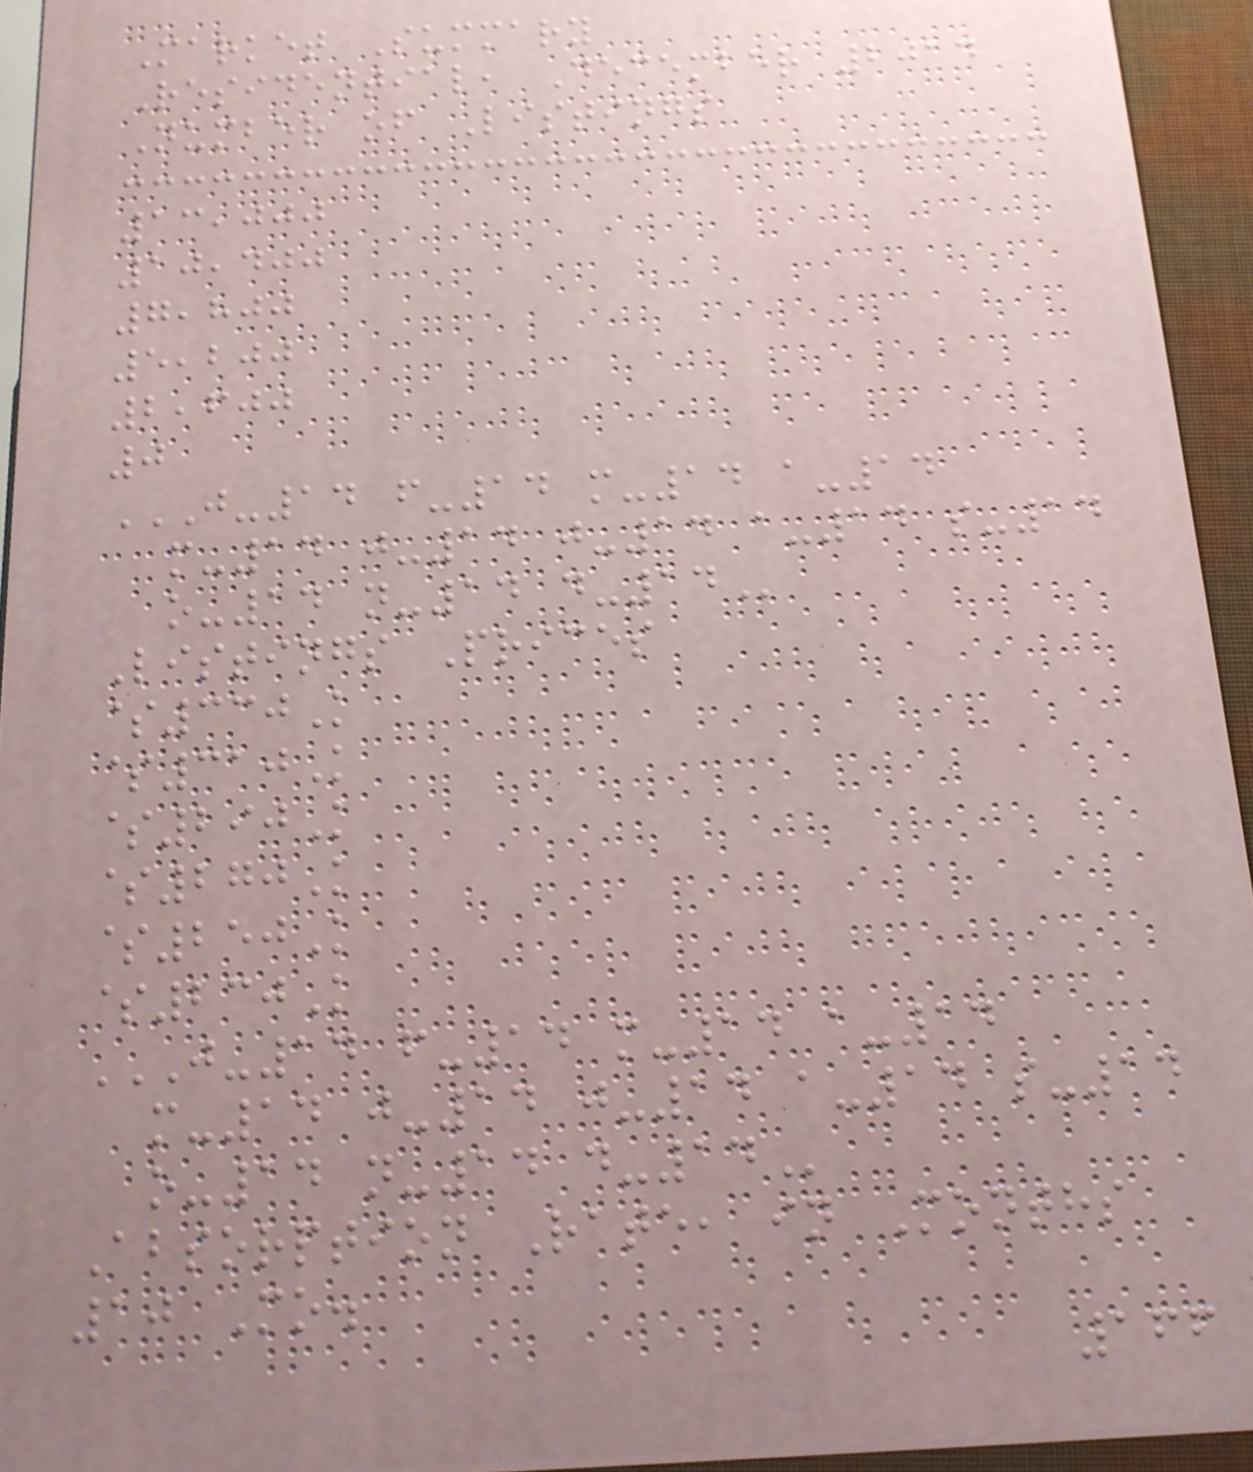Market Summary
Residential, December 2014
Number of Listings
13,000
10,400
7,800
5,200
2,600
0
J-14 F-14 M-14 A-14
M-14 J-14 J-14 A-14 S-14
O-14 N-14 D-14
Listings Prices
$330K
$310K
$290K
$270K
$250K
$230K
J-14 F-14 M-14 A-14
M-14 J-14 J-14 A-14 S-14
O-14 N-14 D-14
Absorption Rate, in Months
10 Mo.
166
